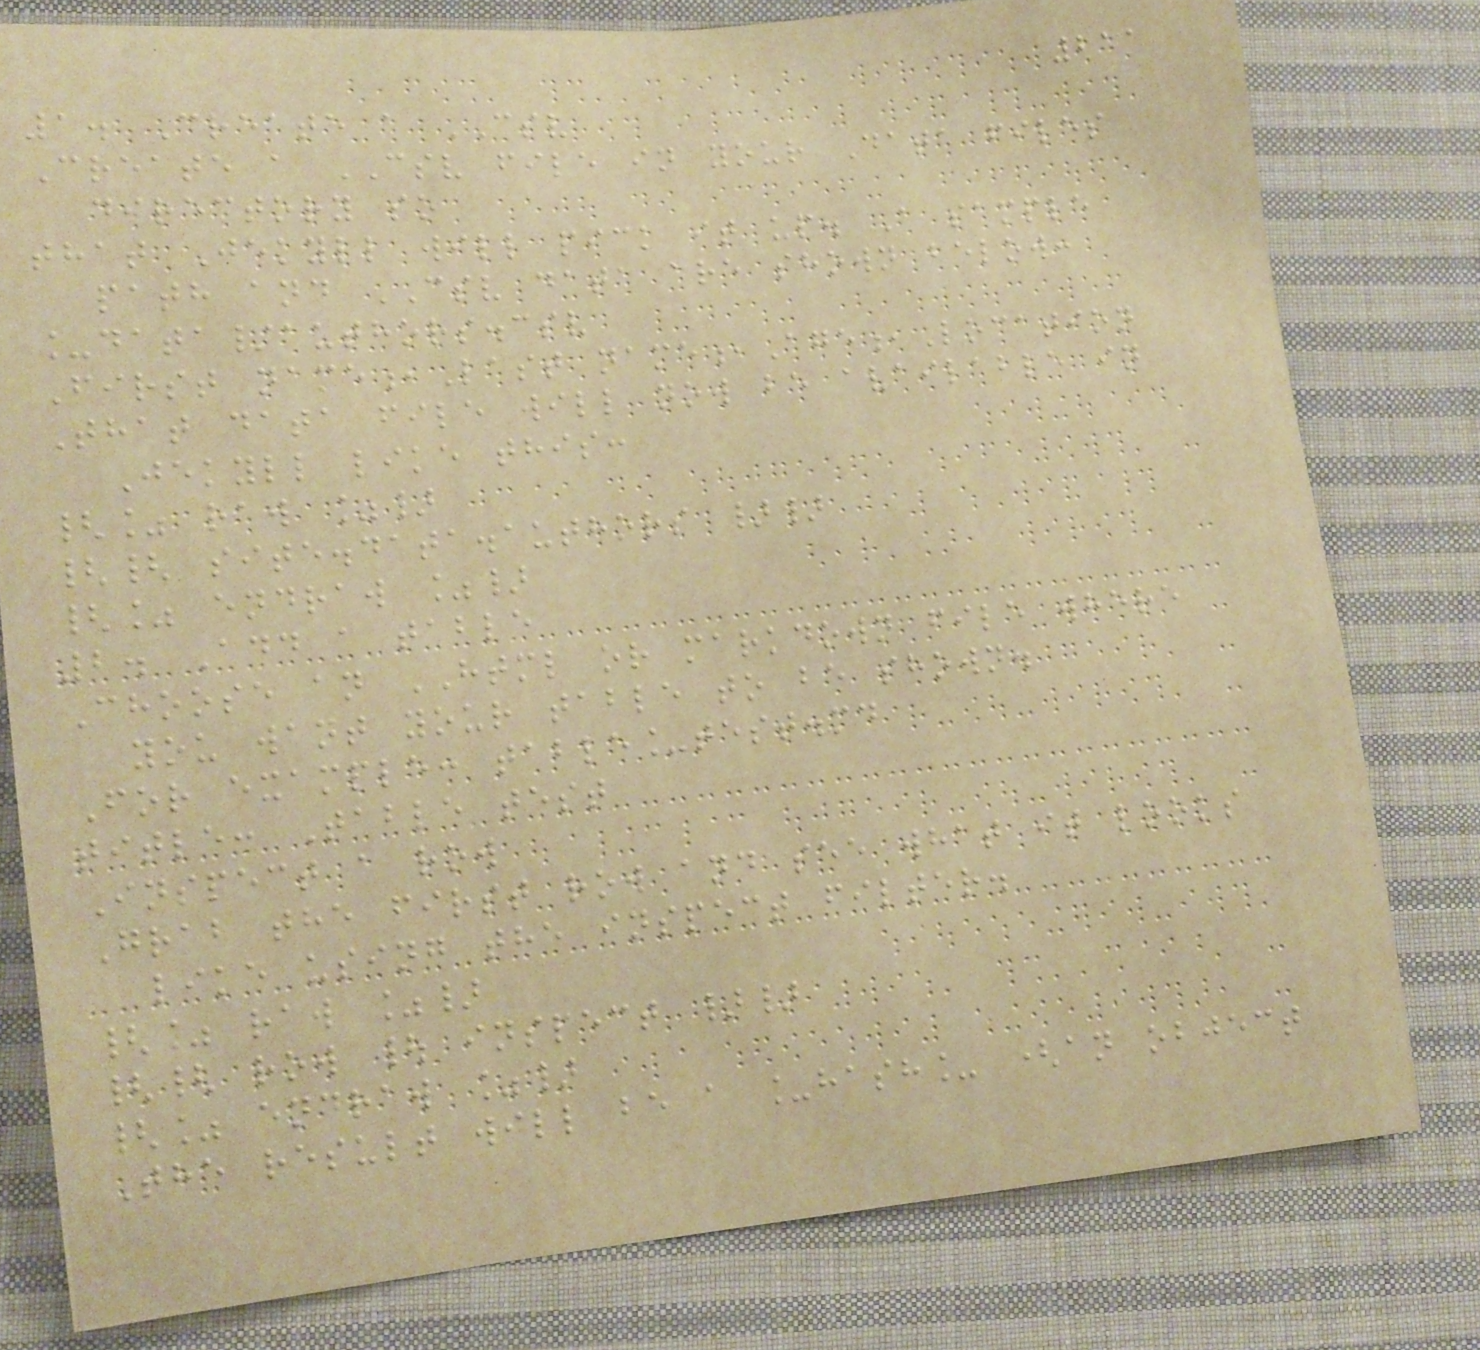211
1. Create a CSV
Create a CSV file in your Data files
directory so
that Jekyll will pick it up. A sample
path and CSV data are shown below:
_data/authors.csv
First name,Last name,Age,Location
That data file will now be available in
Jekyll like this:
{% raw %}
{{ site.data.authors }}
{% endraw %}
2. Add a table
Choose an HTML or markdown file where
you want your table to be shown.
For example: table_test.md
title: Table test
Inspect a row
Grab the first row and see what it looks
like using the inspect filter.
{% raw %}
{{ row | inspect }}
{% endraw %}
The result will be a _hash_ (an object
